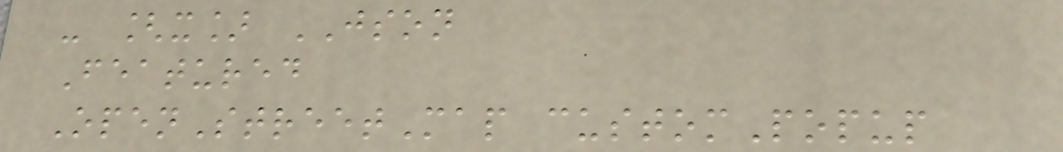- [x] JSON
Featured
OpenStreetMap customPopup
